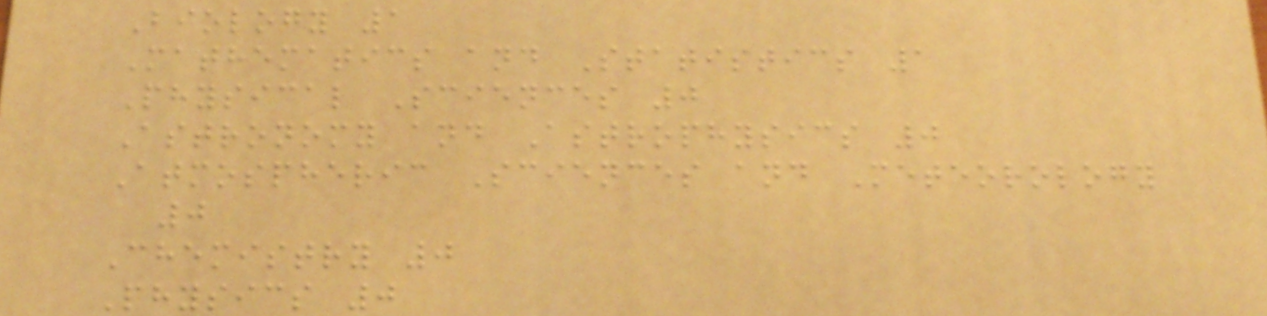Biology 1
Mathematics and Statistics 1
Physical Sciences 0
Astronomy and Astrophysics 0
Atmospheric Sciences and Meteorology
0
Chemistry 0
Physics 0
